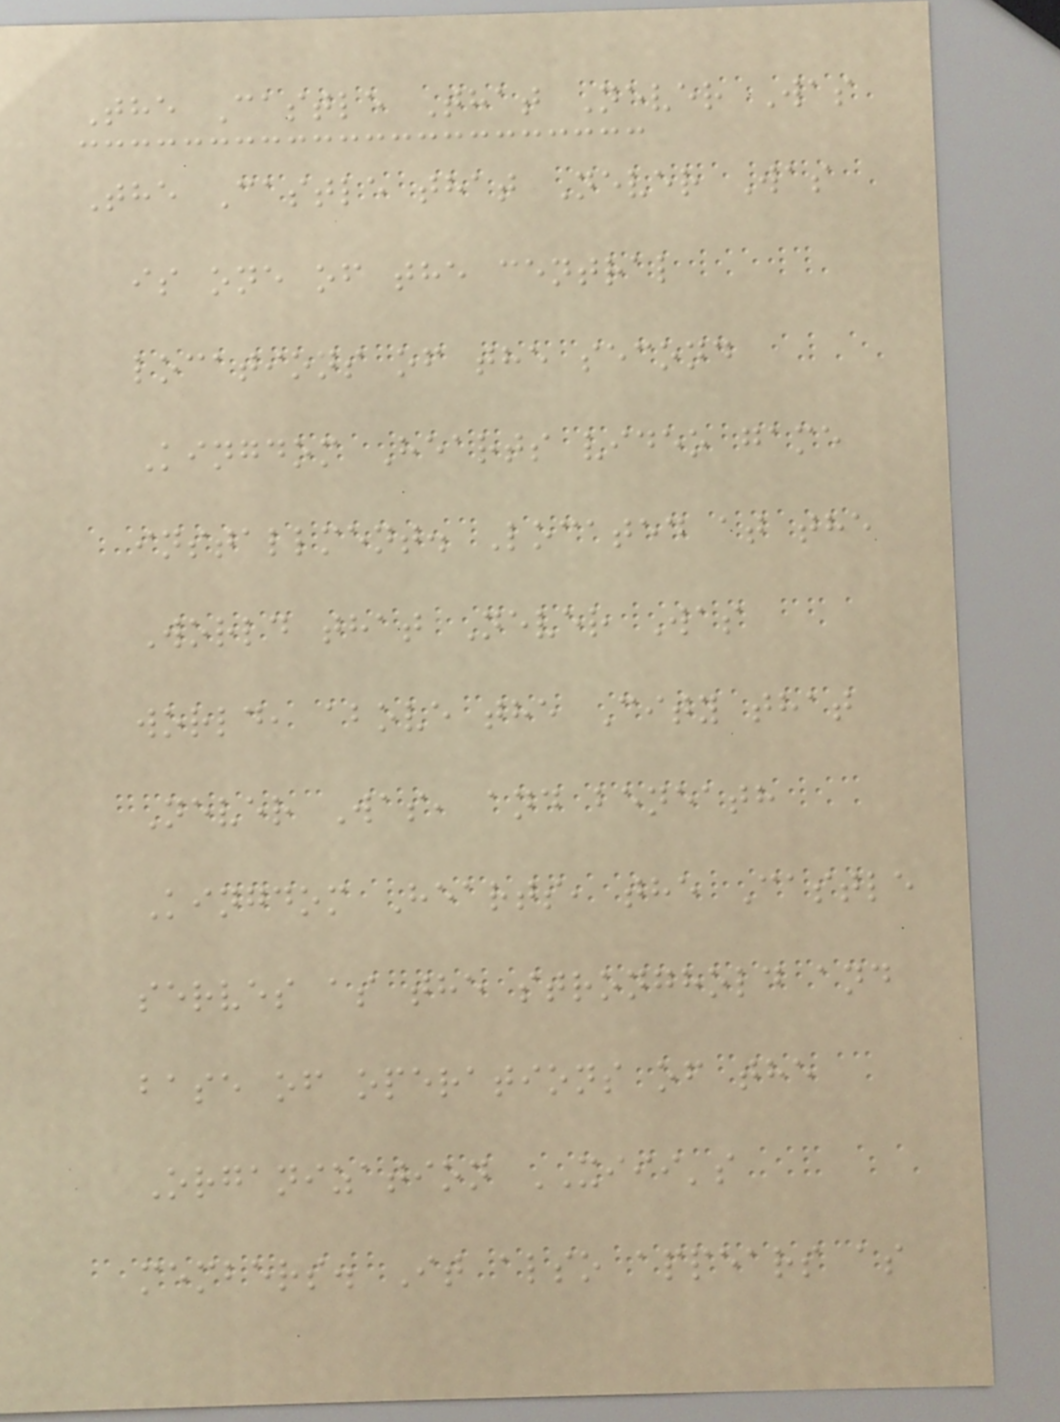The Castle That Never Was
The Castle that Never Was
is one of the central
locations of the second
Kingdom Hearts video game
installment. Located at the
World that Never Was
world, above the City that
Never Was, and beneath
Kingdom Hearts, the Castle
serves as the stronghold and
base of operations of the
Organization XIII's
members. It also appears as
